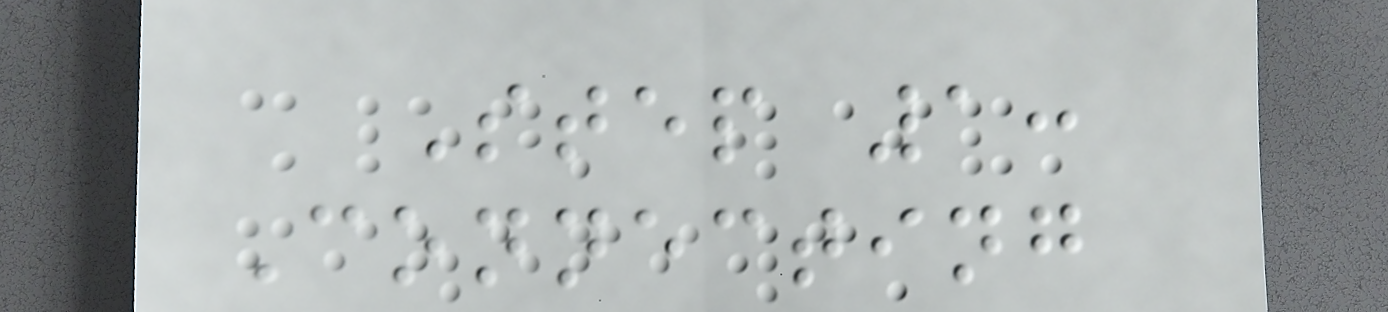Step 1:
Connecting
